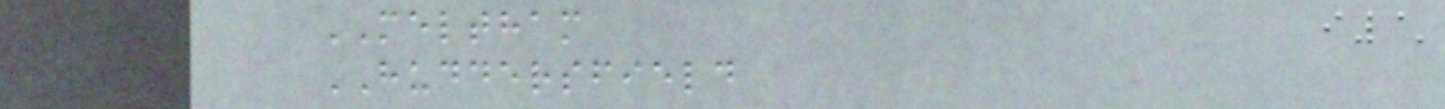MELTHAM
HUDDERSFIELD
